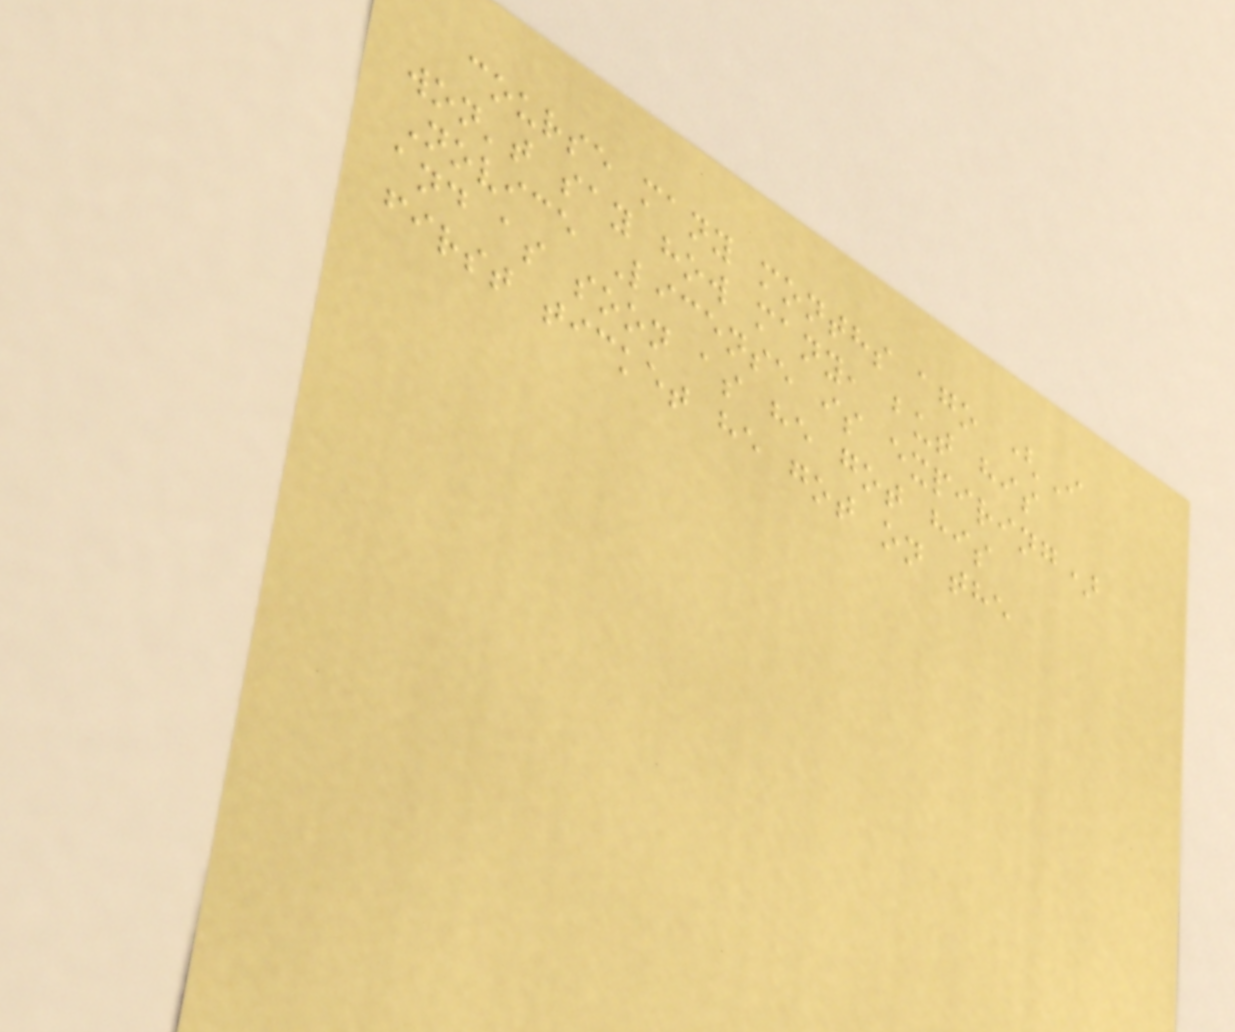course many months ago (I
won't say how many, but his
Novice License is expiring)
and as soon as he got his
first ticket he got on the
